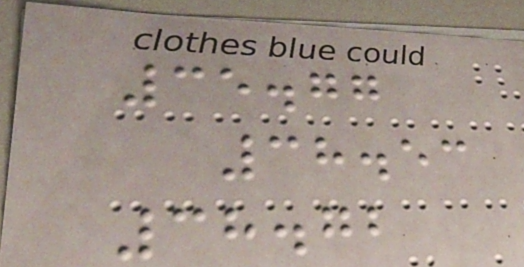35.77
38.53
38.72
